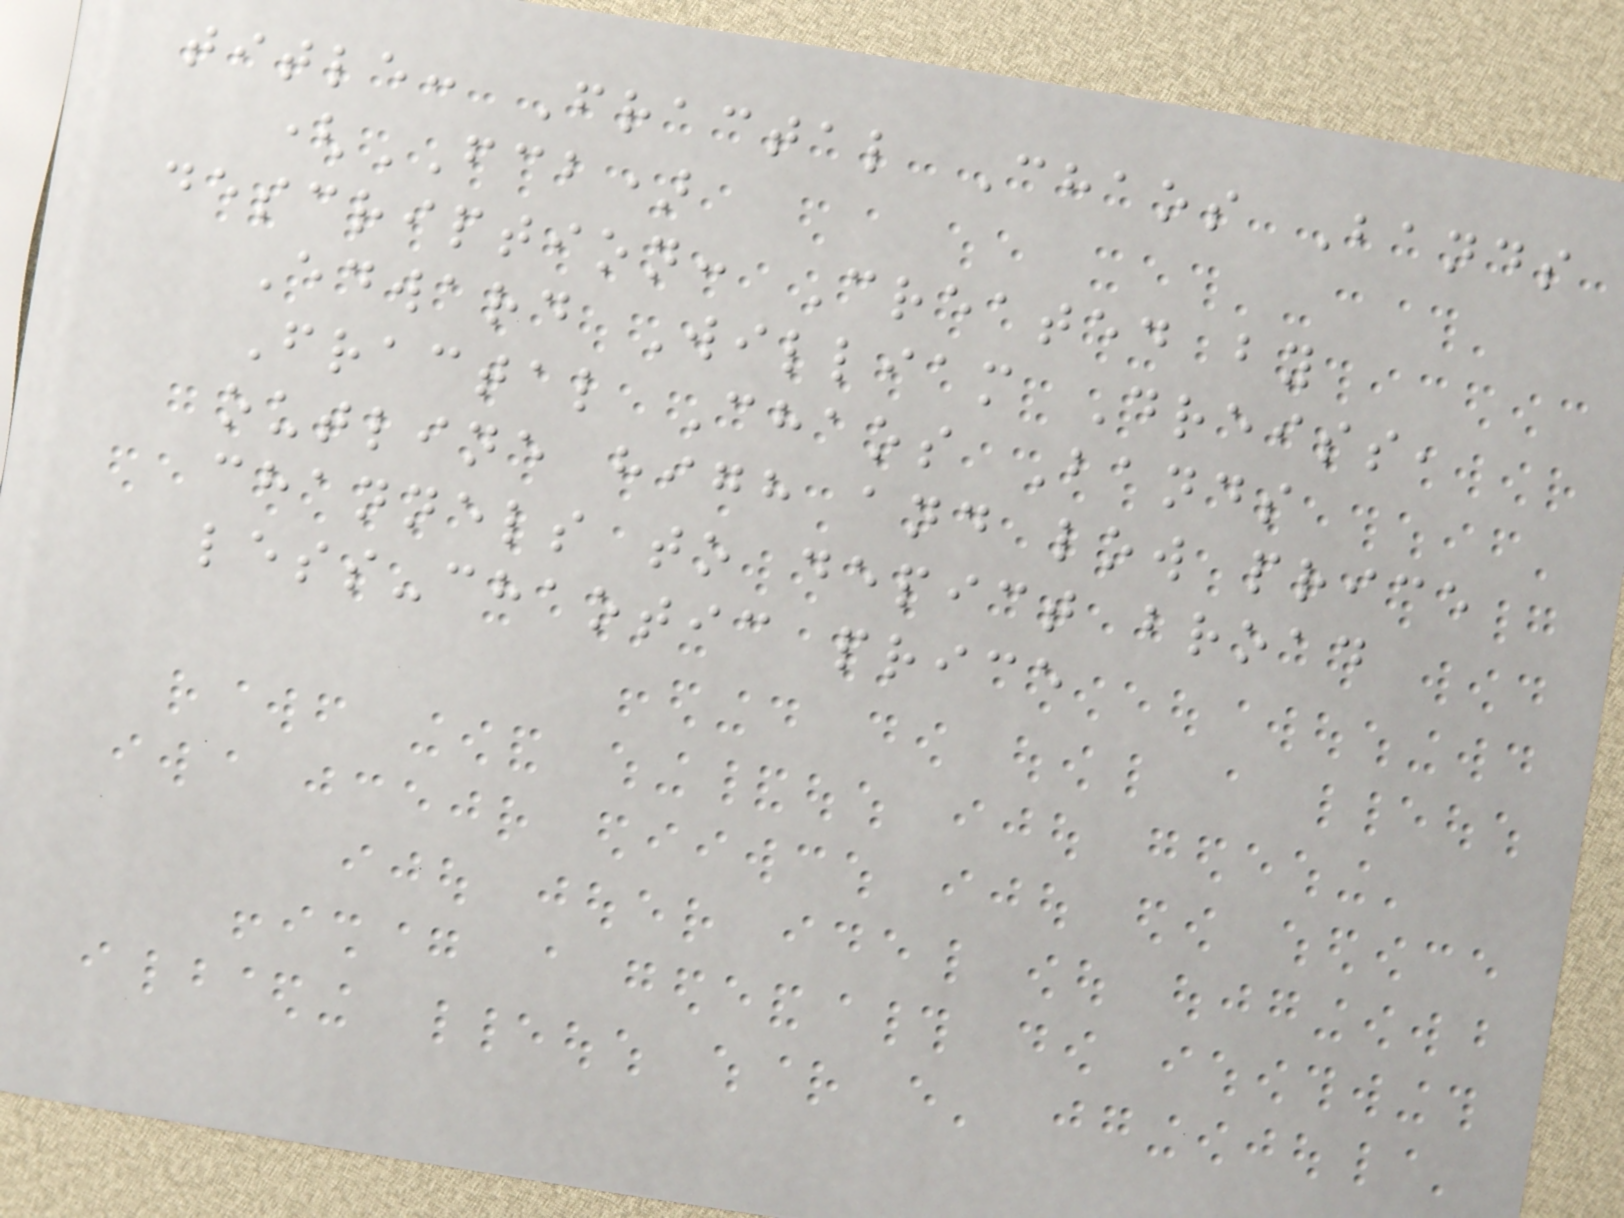title: Fractal Chaos Bands
(FCB)
description: Created by
Edward William Dreiss,
Fractal Chaos Bands
outline high and low price
channels to depict broad
less-chaotic price
